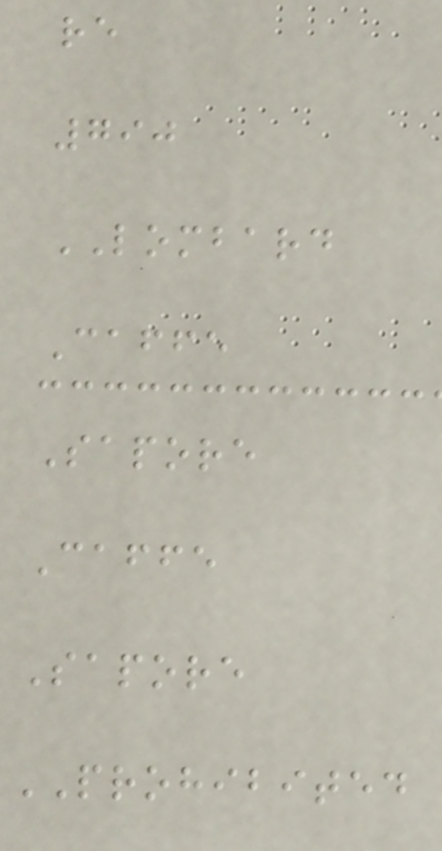re
790
LOMBARD
Caffe
Sapore
Caffe
Sapore
PROHIBITED
